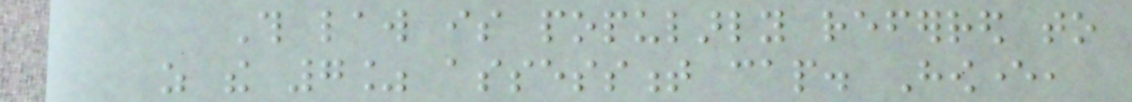This law is popularly referred to
as the 7% assessment cap. However,
